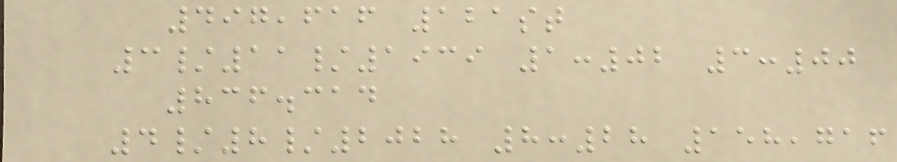497,616 121st
3/11/1939 1:02 3:00
836.314
4/8/2028 8:28 158,716
